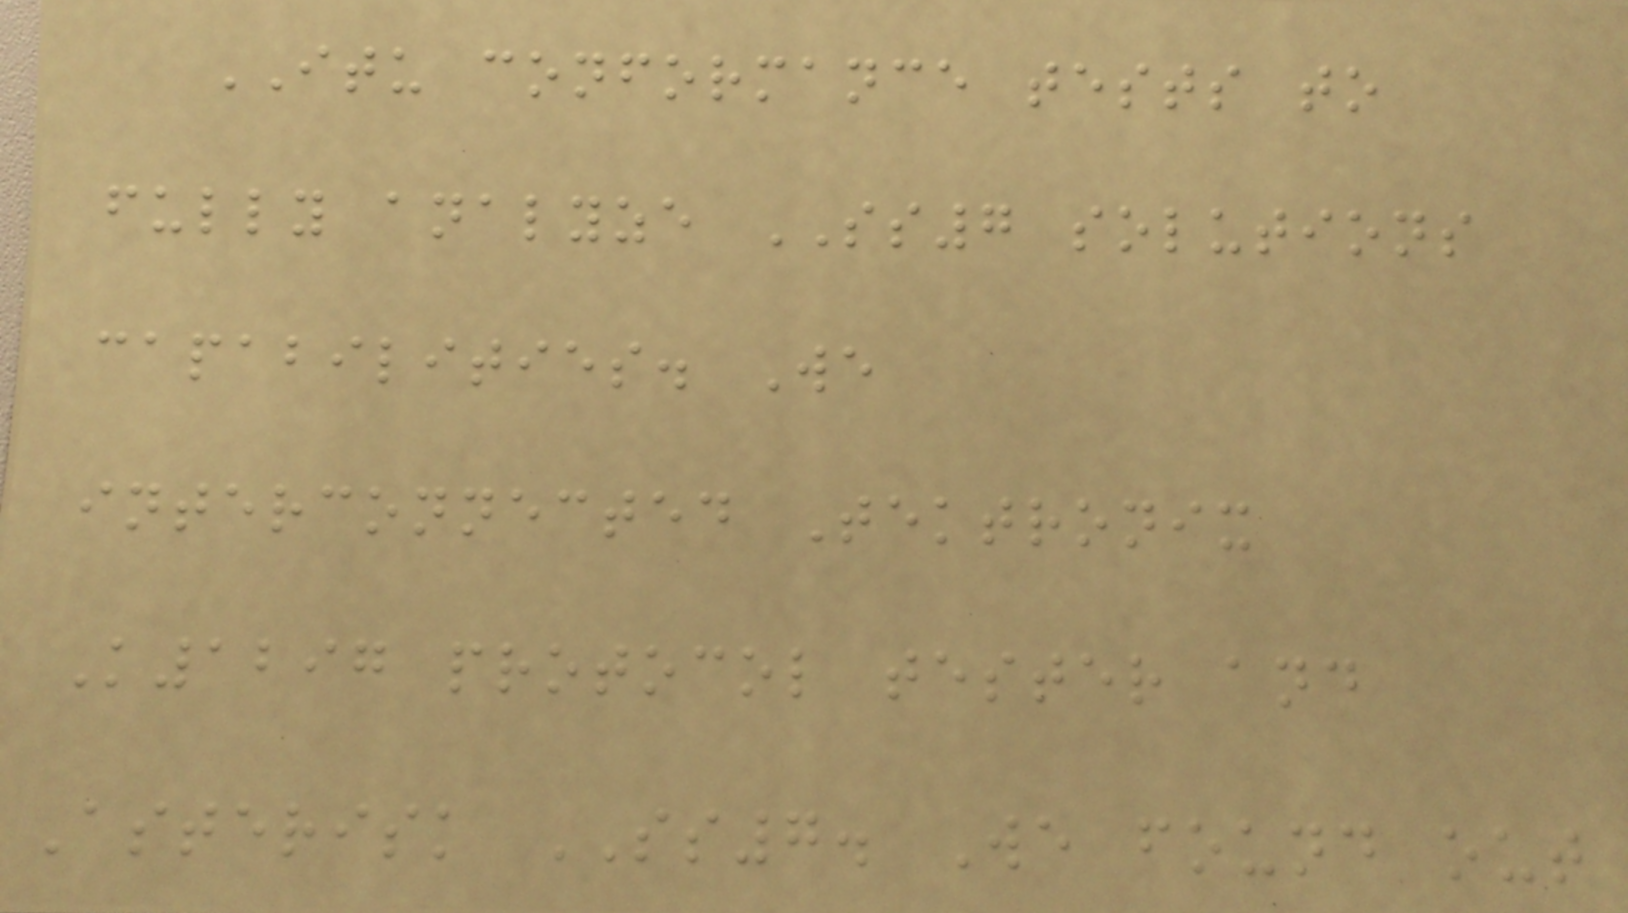ITU conformance tests to
fully analyze SS7 solutions
capabilities. We
interconnected Tektronix
K1297 protocol tester and
Asterisk SS7. We found out
